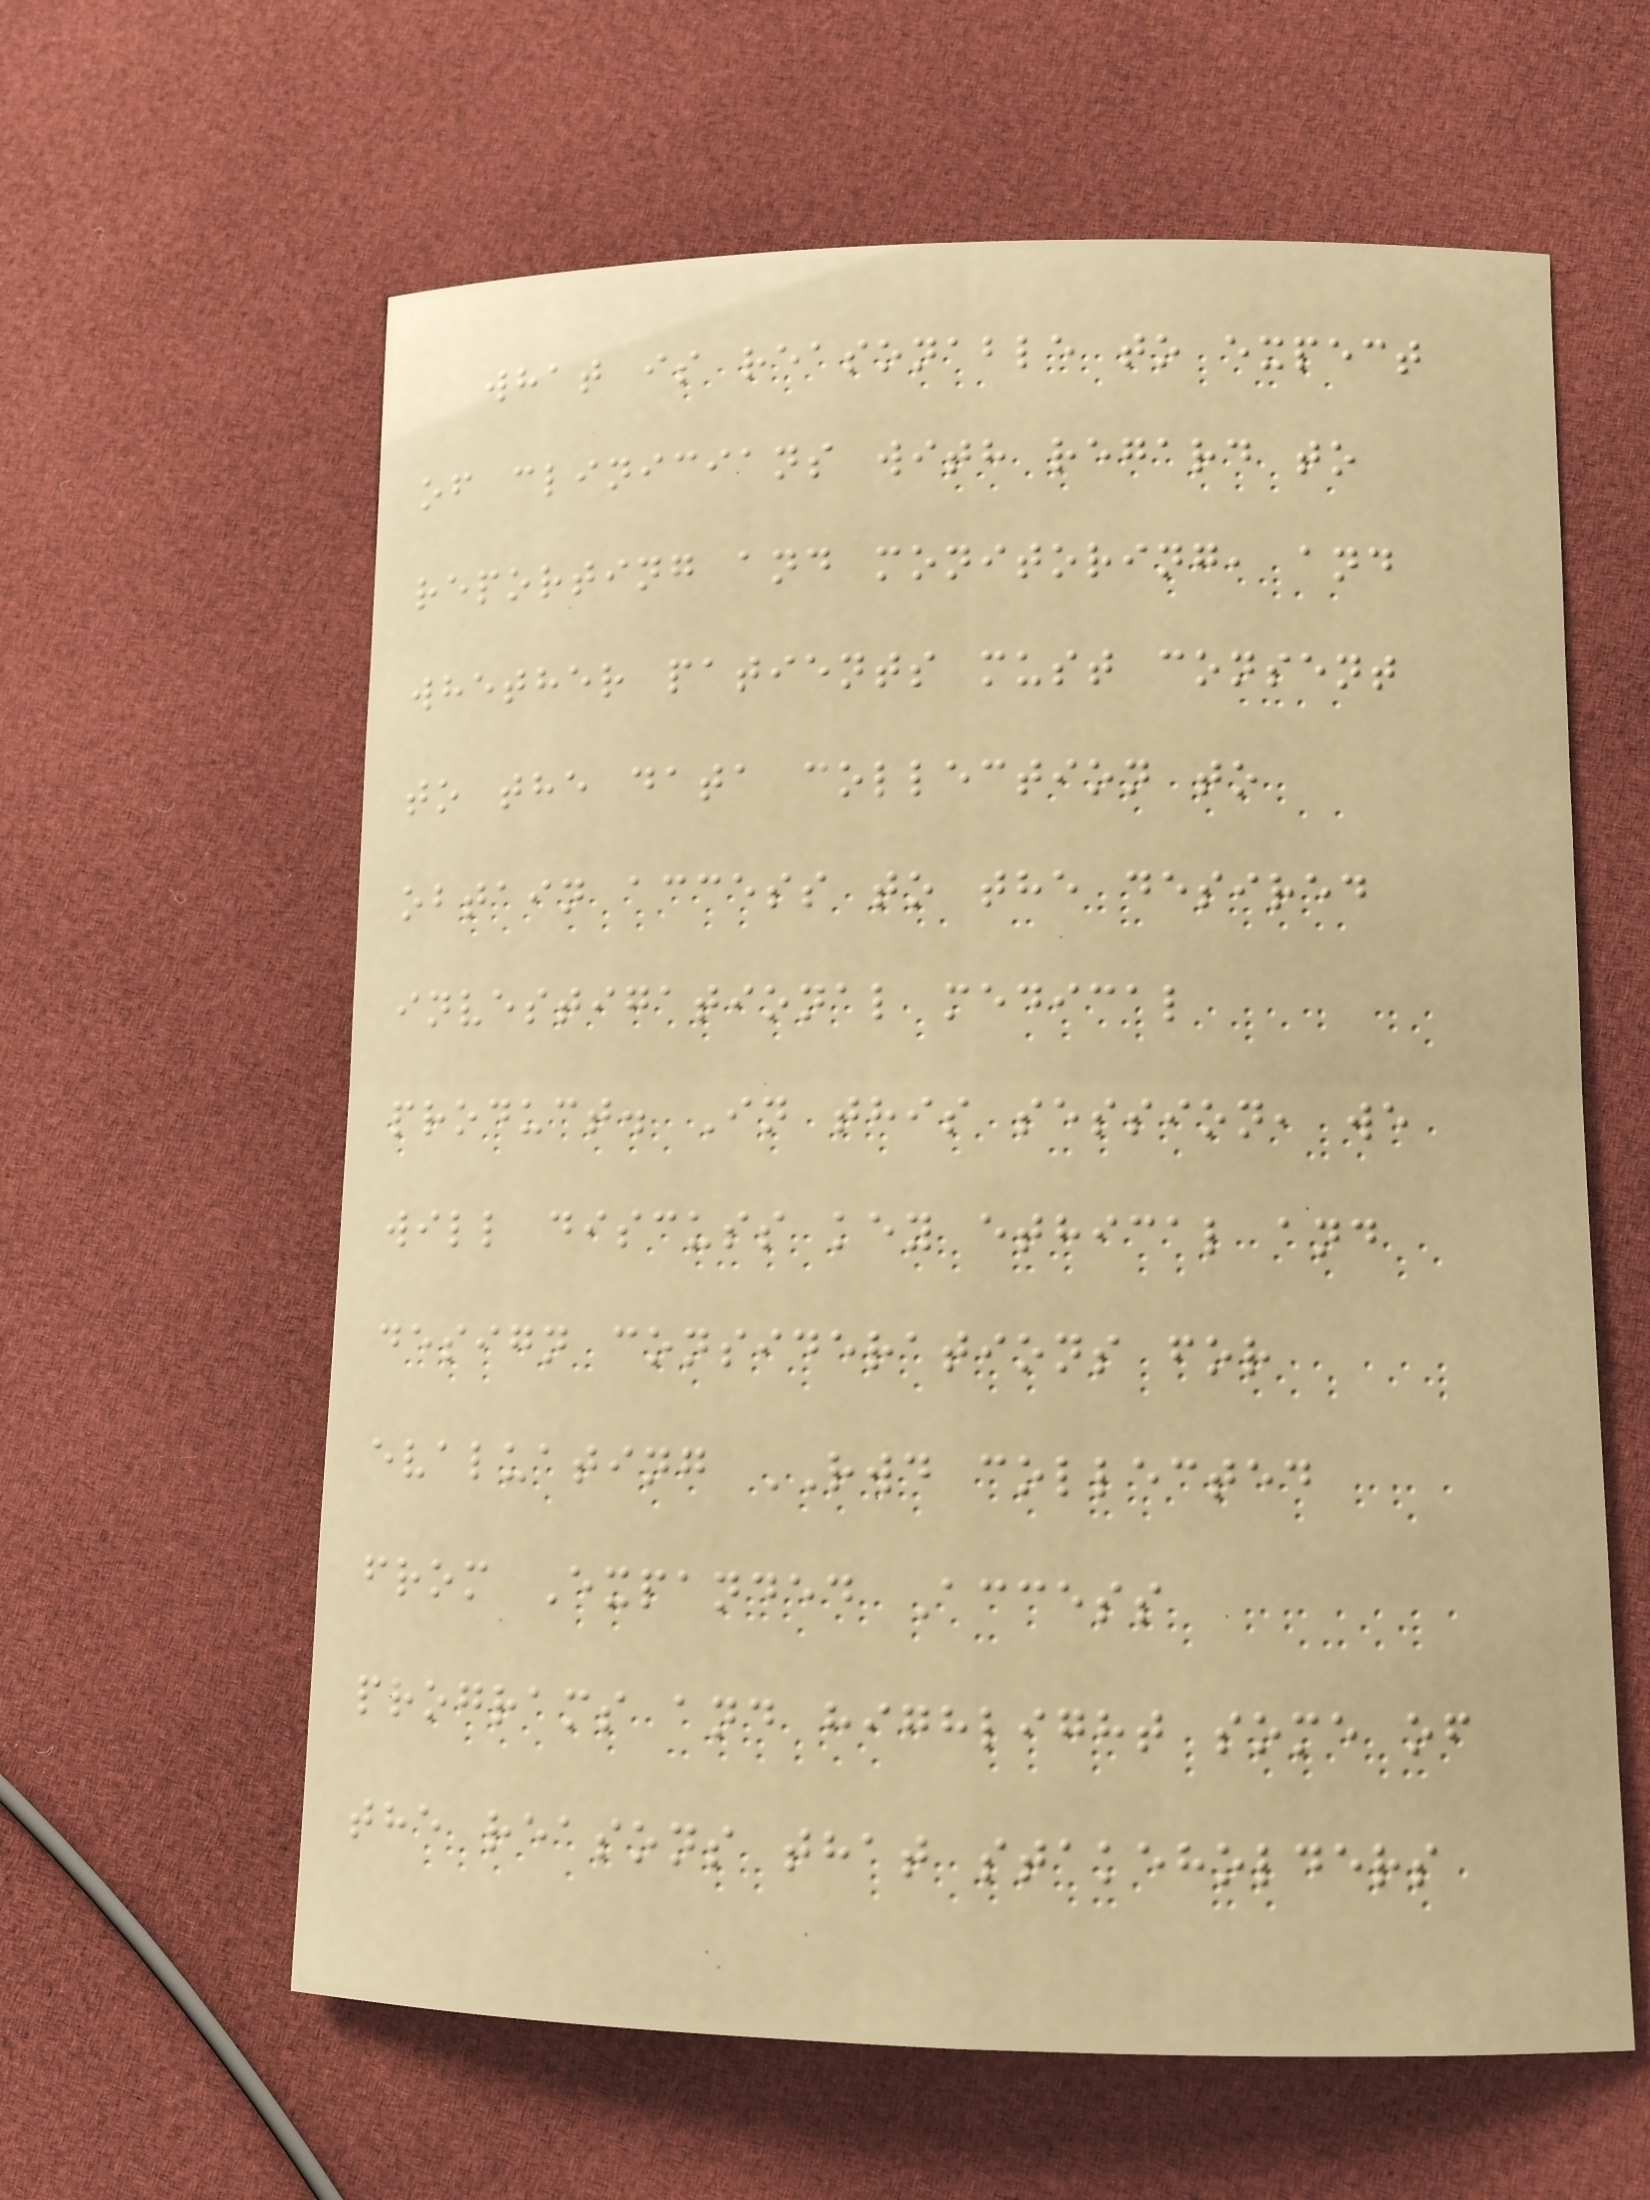what is reasonable to expect
of clinicians with regard to
reporting and monitoring, and
whether patients must consent
to the data collection to
obtain access to the desired
investigational medical
product. In this session, we
will discuss key ethical and
design considerations for
evaluating RWD collected
from Expanded Access
programs and highlight some of
the reasons that stakeholders
